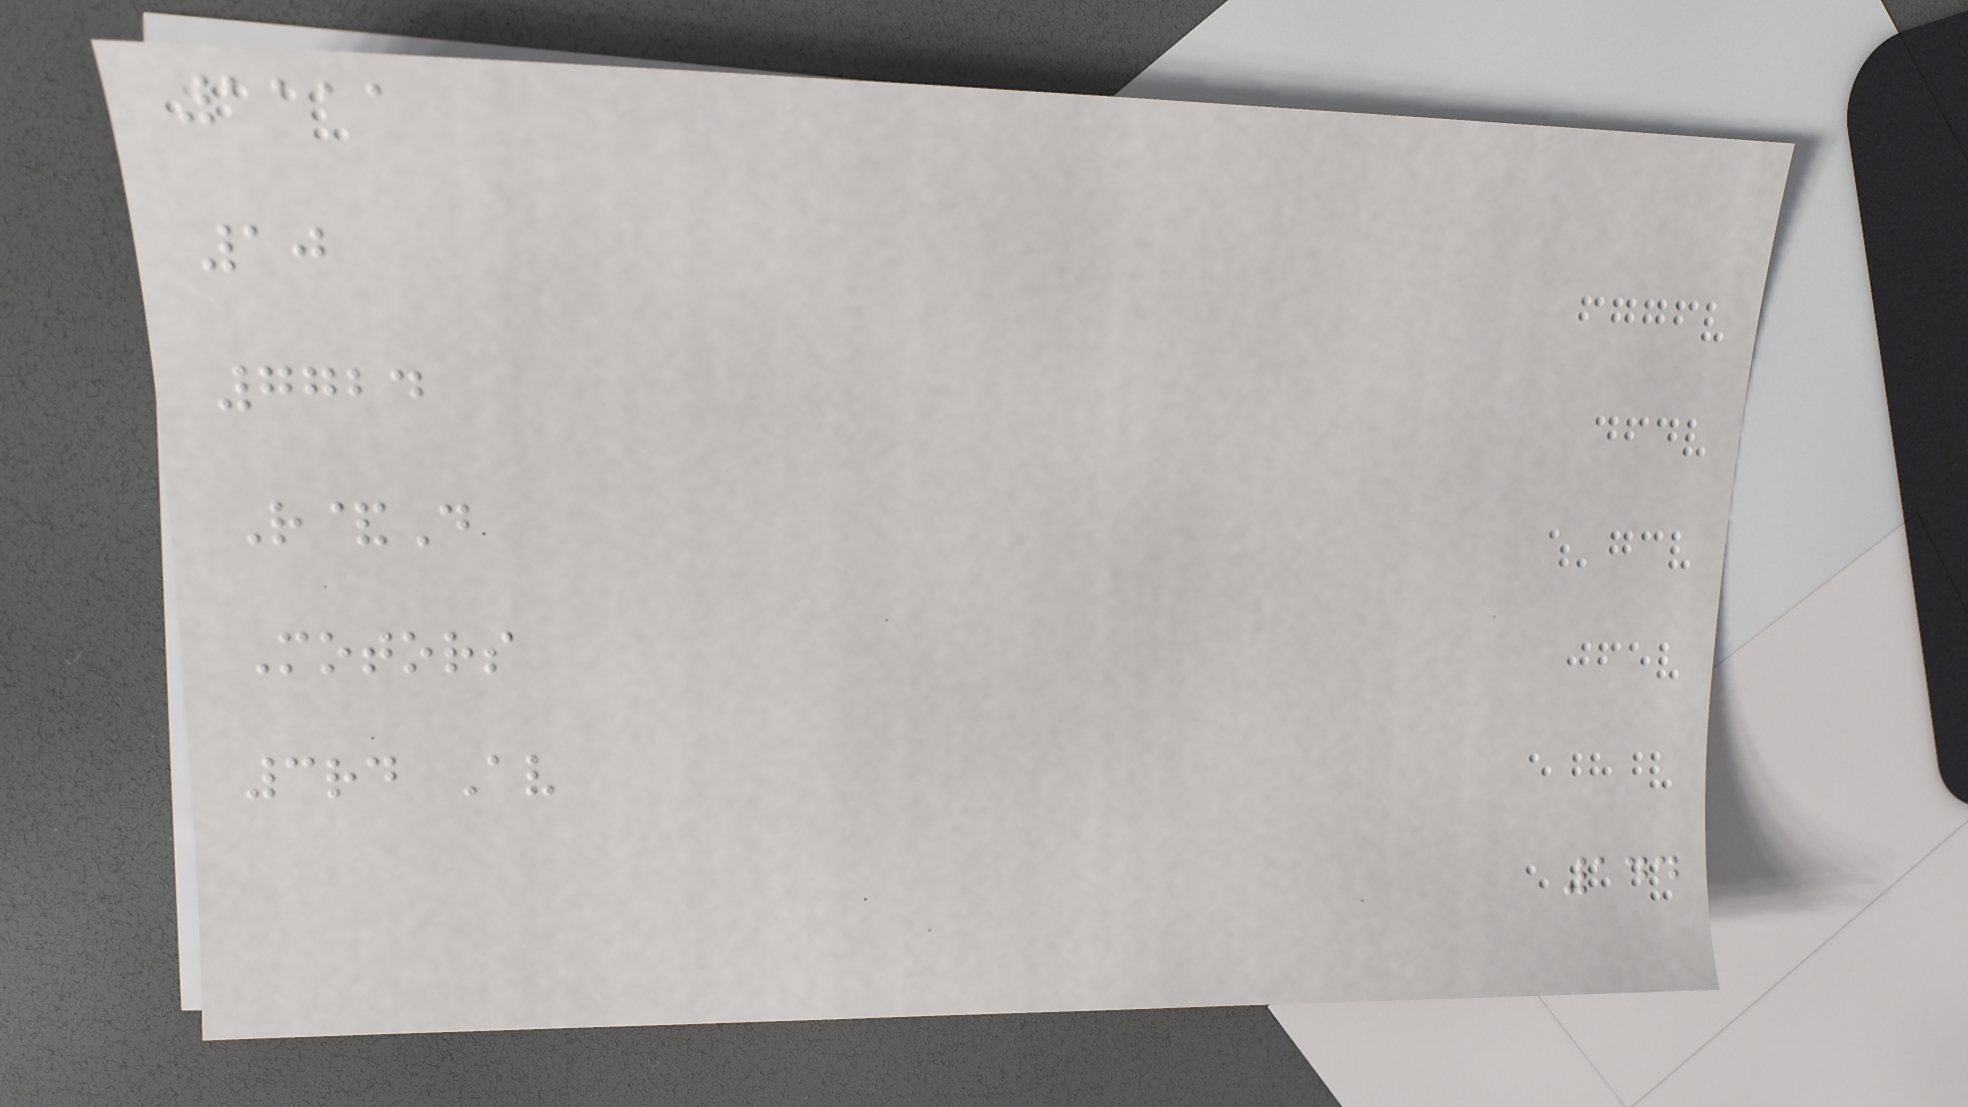1111
10
7724
R&D
Motors
3rd Av
144
